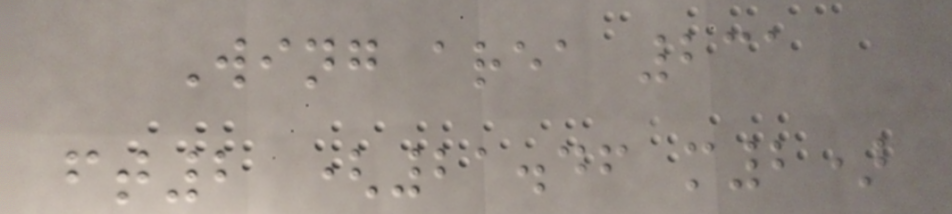Wing area 231
ft2 (21.46 m2)
